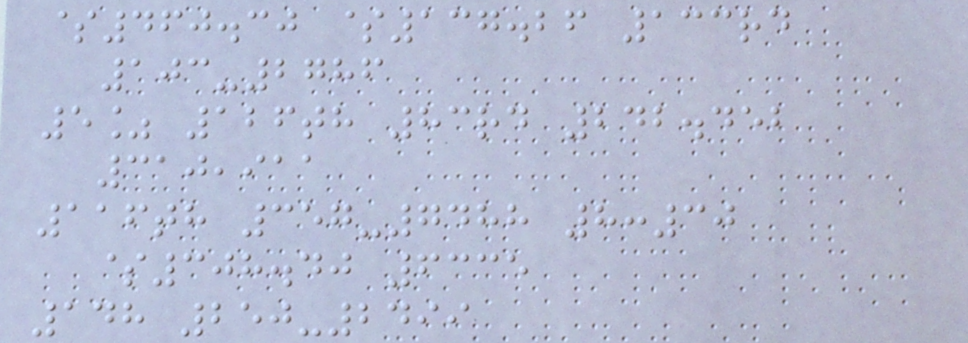$460.30 $137.26 133rd
103-2786
5% 126th 83rd 242.452
310,911
116th 357-7488 8:30
$308.40 6335
148 250-2499
